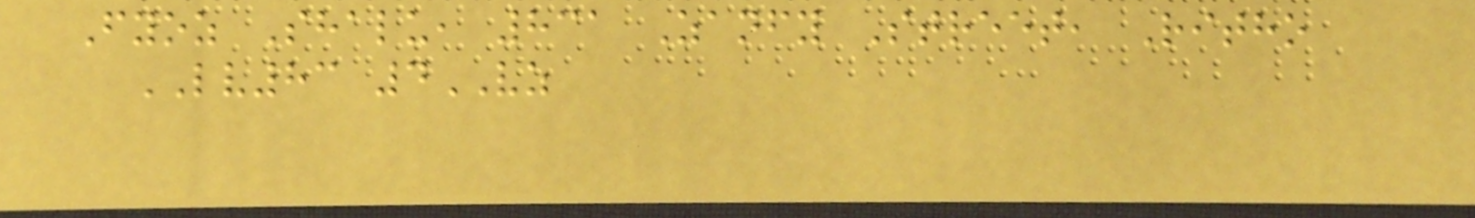Fyoz Shalu, 831 Zanfy Street, Ritho
LV83 4VZ
